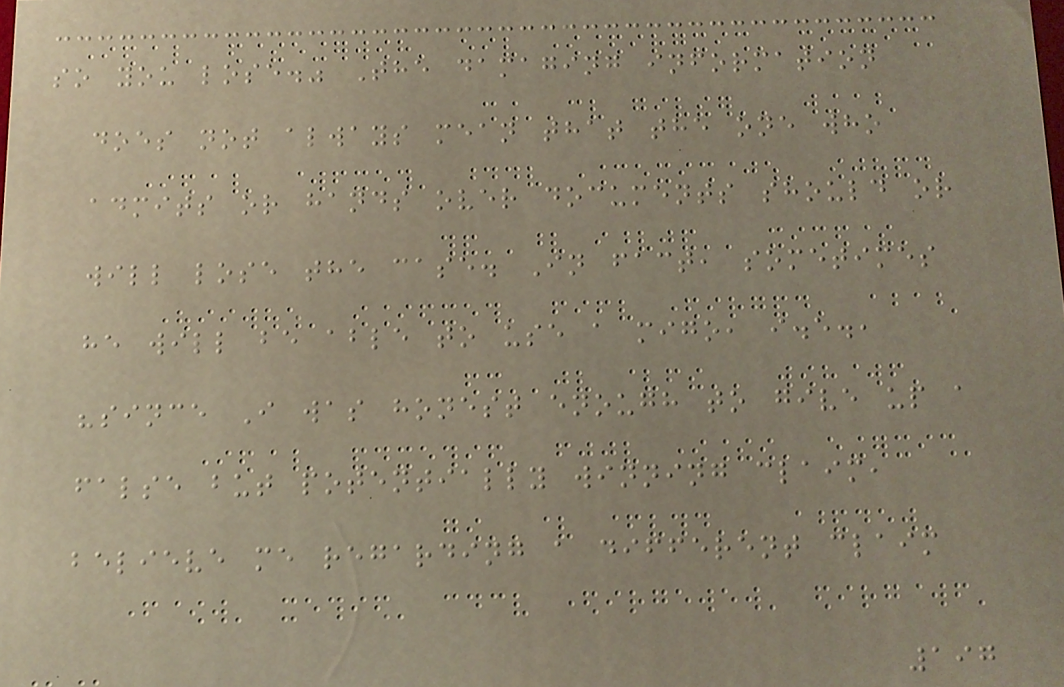so you lose." The damaging information
does not always mean that the one who
admits or hands over documents should or
will lose the case. In fact, sometimes
he will be able to use a migo, i.e.,
"since I was honest enough to give up a
false but potentially winning claim,
believe me regarding a different claim
197
